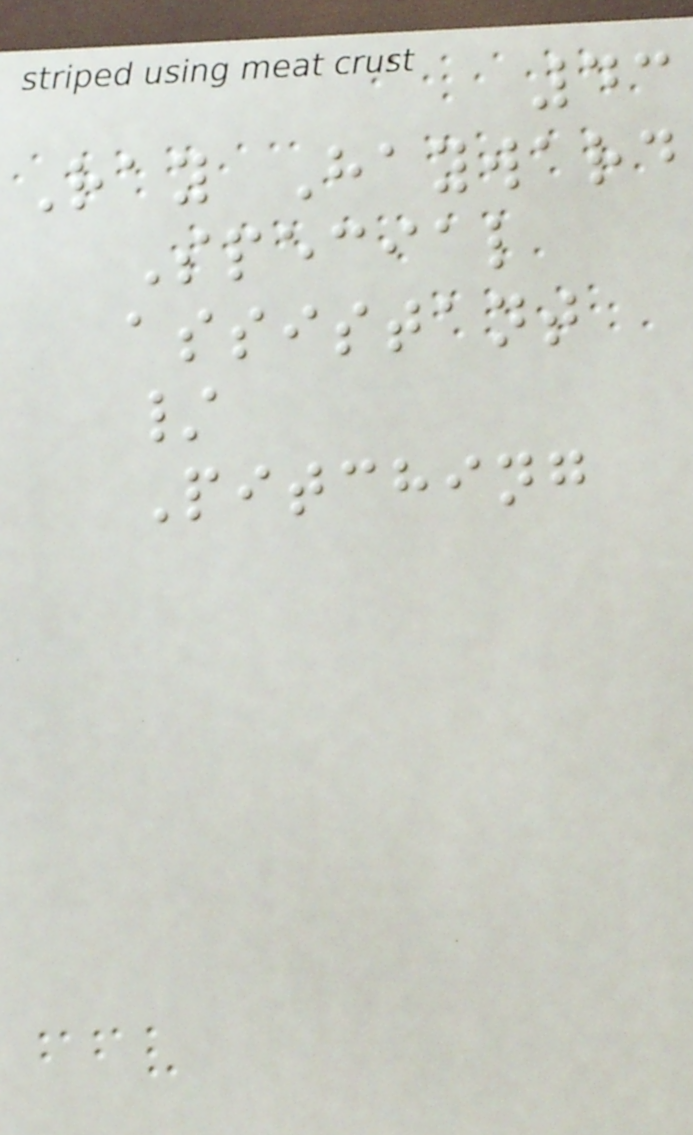43
Ray Hayward
Special
assistant
/
Pitching
